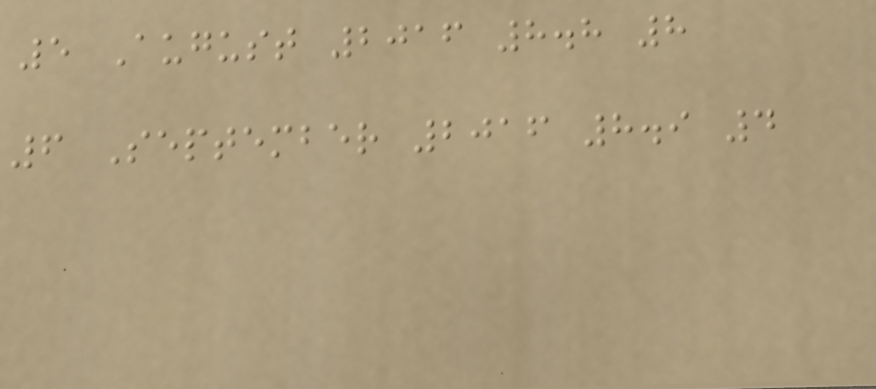5 August 2016 8.8 8
6 September 2016 8.9 4
